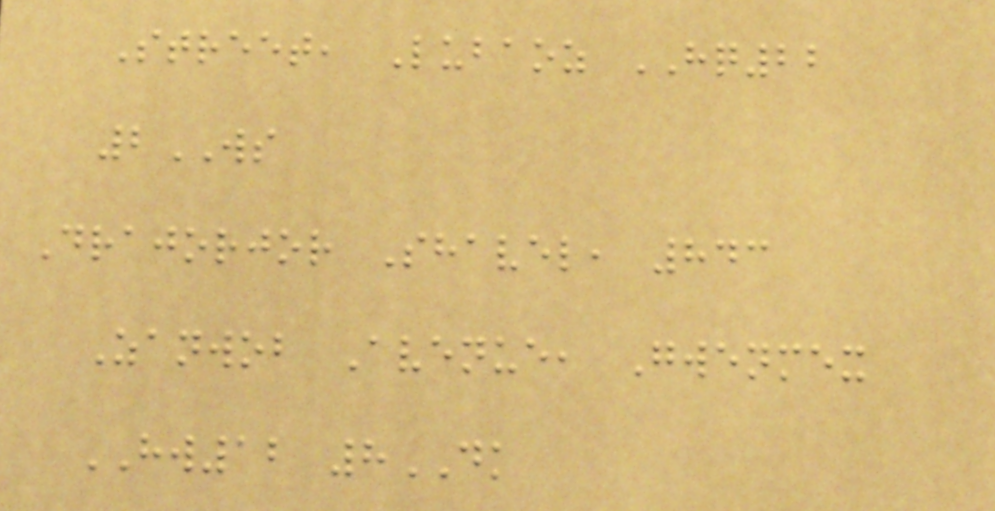Street, Lubaoz HQ22
2WS
Drajorjor Shavel, 843
Zanwob Avenue, Gwenmex
HW12 8DK
